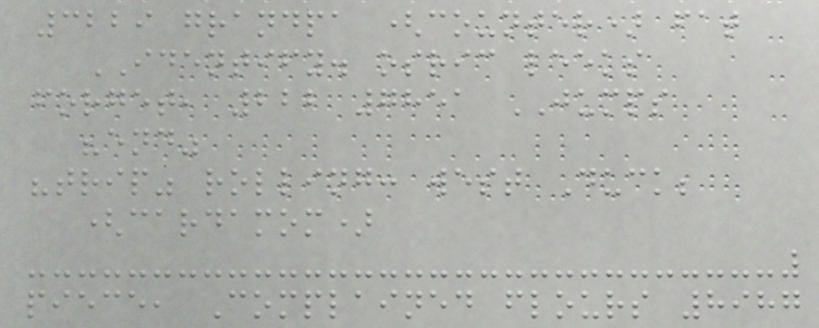3229 grandpa (counter) fat
IDENTIFY. osric leeks
forget, 222 7851 JUMPS
"end"
"trip" rolling: west Duck;
(cardamom)
piece, Complained flours 8987
